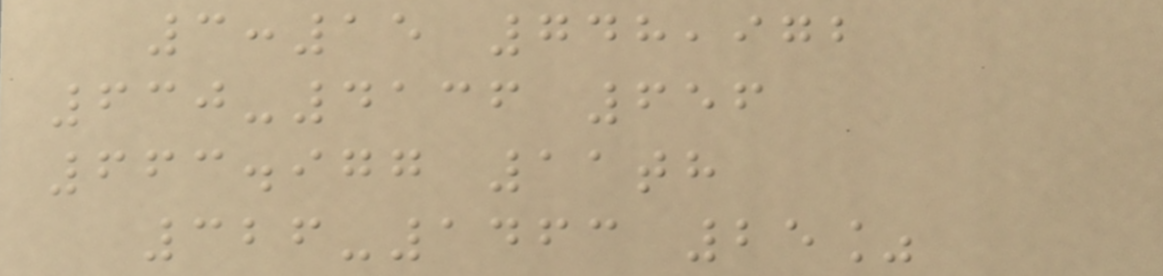3:15 748,972
630-4136 656
663.977 11th
326-1463 25%
